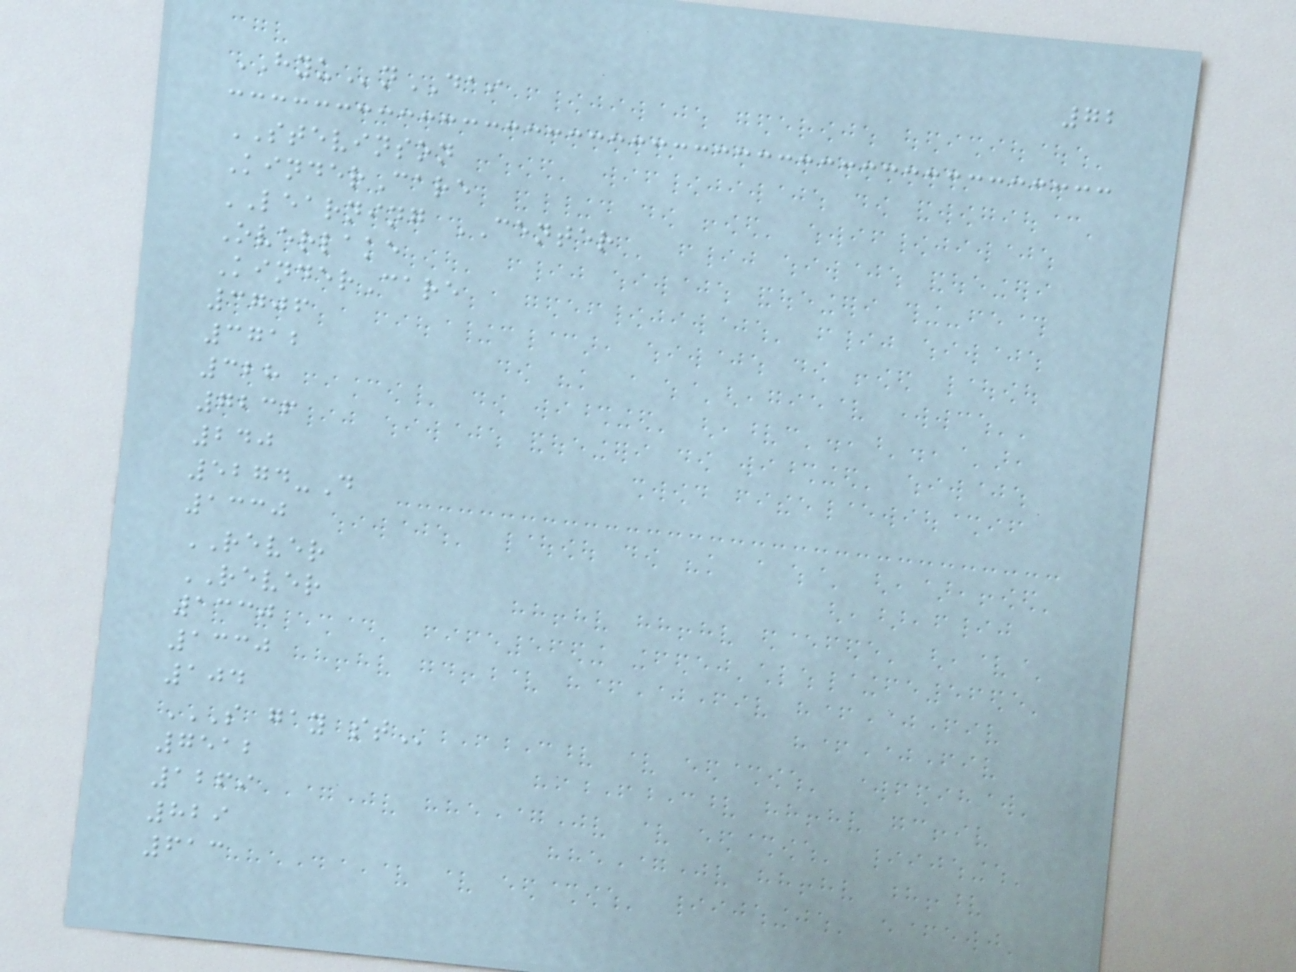72
HYUnDAI
STEVINSON
KinderCare
LEARNING CENTER
Overlake
KinderCare
3706
3712
328
7236
240
5274-D
1330
REVER
REVER
1330
1330
104
S GAY ST
7512
1269
829
613
